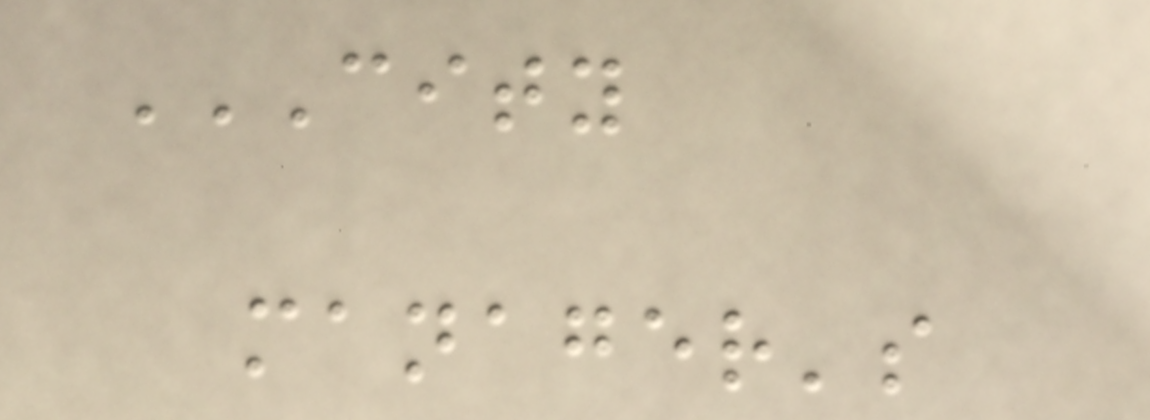CITY
MANAGER'S
